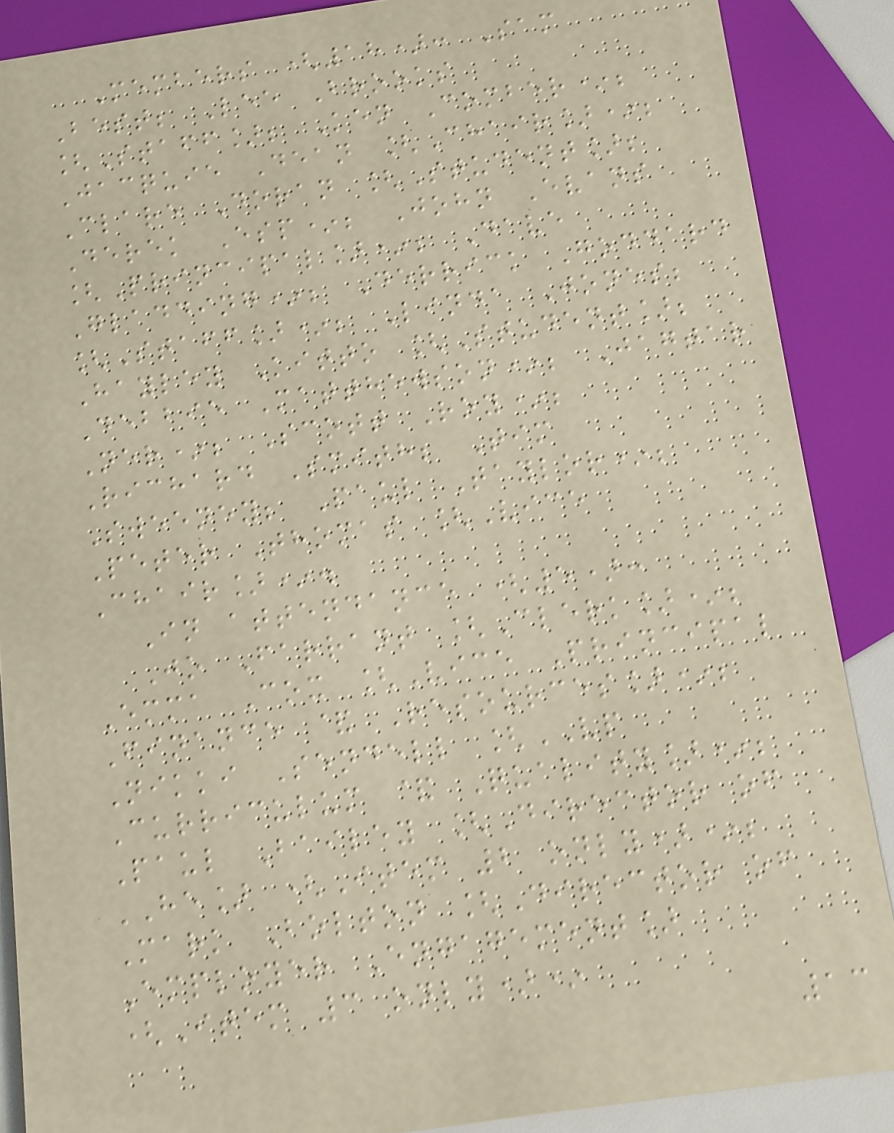Members (18): Sam
Best; Lee Brooks
[Staff]; Ken Comber*;
Jacquie Dean [Chair]*;
Clare Doran [Student];
Derek Esp*; John Evans
[Principal]*; Dave
Gladding*; Derrick Goddard
[Staff]*; Linda Jones;
Hayley Kitto [Student];
Debbie Matthewson*; Jagtar
Ner*; Scott Roy*;
Richard Smith; Tim
Sweeney; Paul Taylor*;
Peter Thomas [Vice
Chair]*.
In attendance (5):
Jo Farrant [Clerk]*;
Emma Cox [Vice Principal
Finance & Resources]*;
Nikki Sendell [VP
Curriculum & Quality]*;
Paul Bailey [Director of
HE] (Item 2 only)*;
Mark Bolton [Director of
Employer Engagement]
(Item 3 only)*
13
